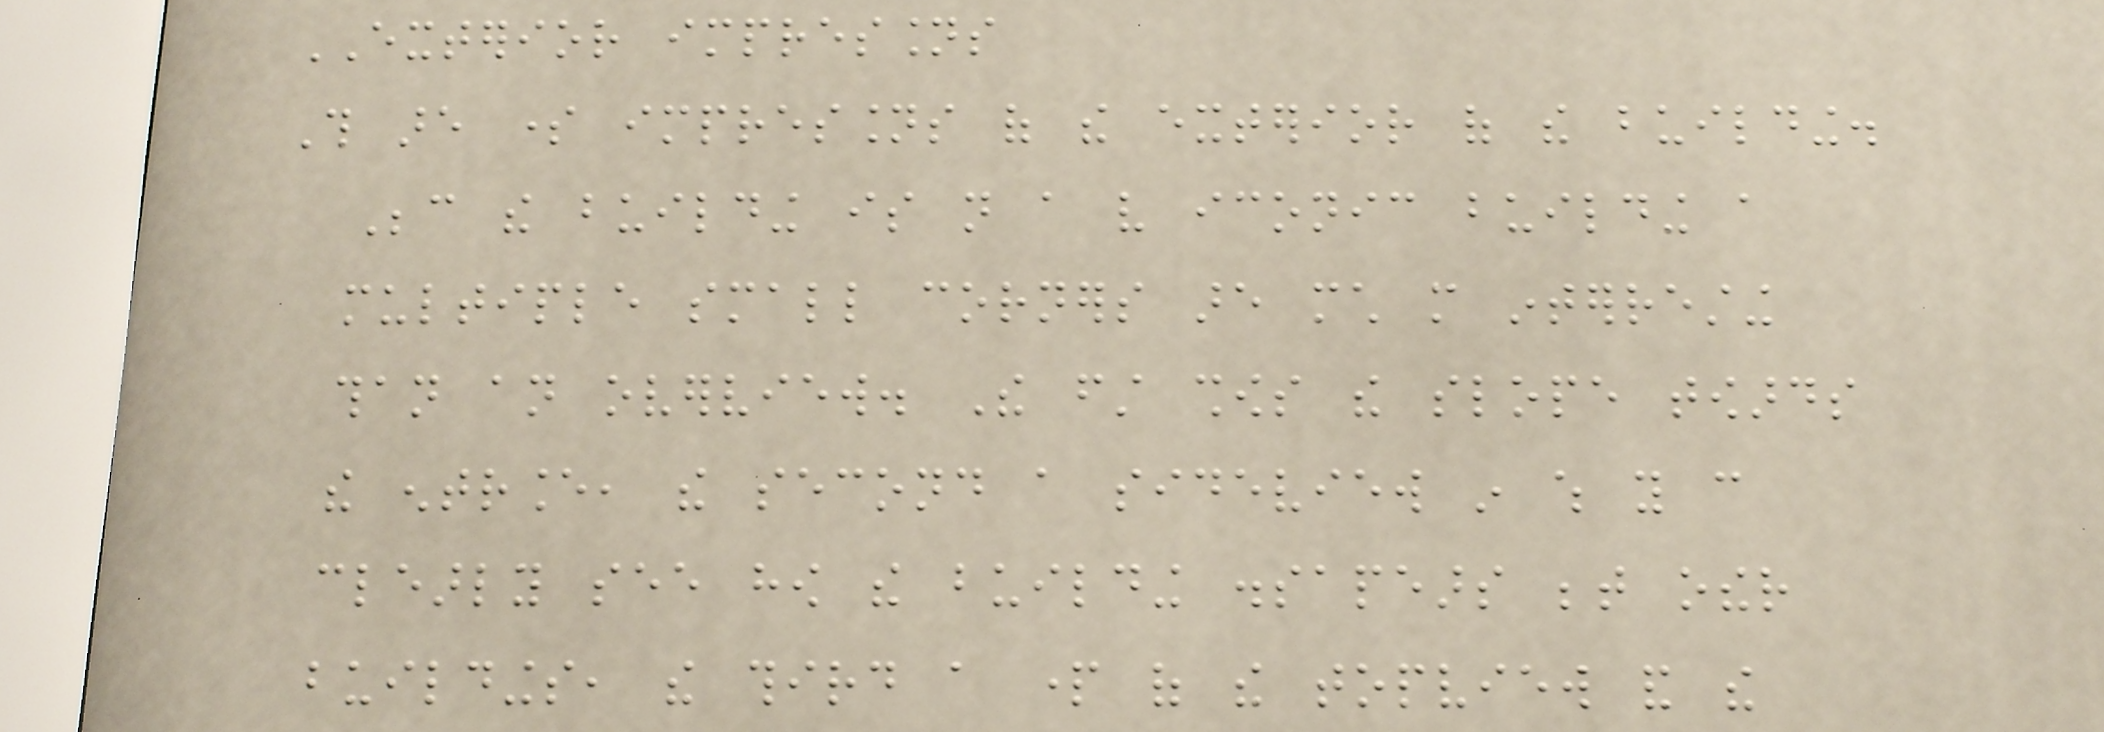EXTERIOR impressions
This are some impressions of the exterior of the building.
Because the building is not a very iconic building a
multiple small corners are much more interresting
than an overview. The first shows the slope towards
the entrance, the second a sideview in which you can
clearly see how the building dissapears between other
buildings, the third a part of the topview and the
